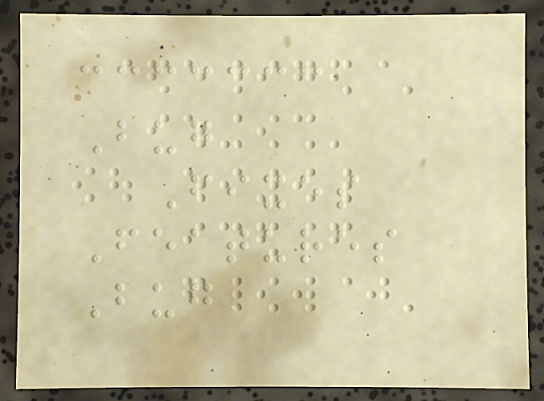Bug
Fixes
Features
Bug
